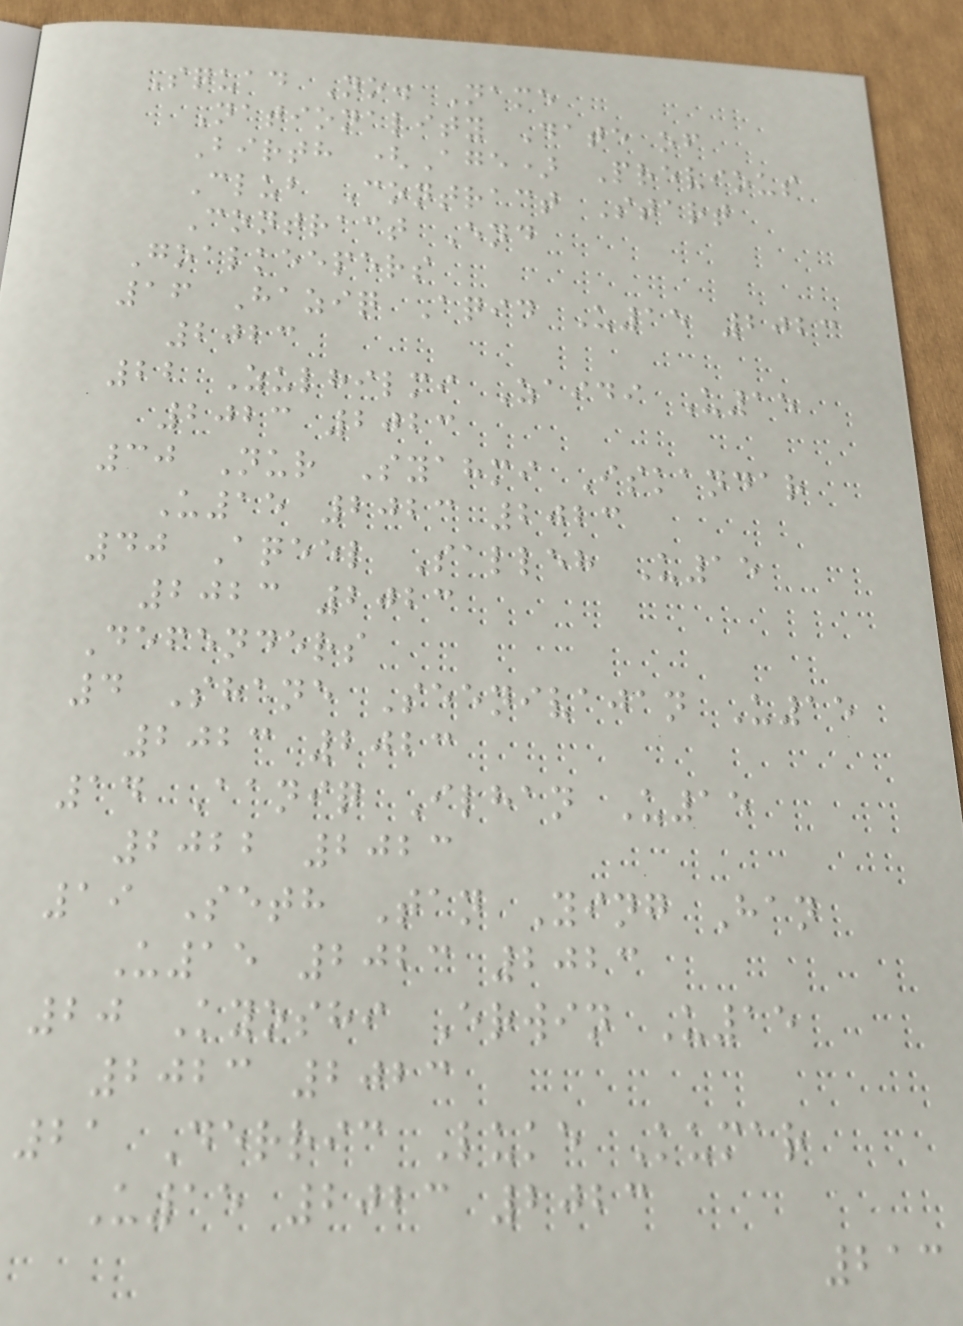Squad No. Name
Nationality Date of
Birth (Age) Previous
Club Contract Start
Contract End
Goalkeepers
16 Haziq Aqid U15 2023
2023
22 Zulhilmi Zaidi U15
2023 2023
30 Nur Syahmi Iskandar
U15 2023 2023
40 Aqeel Salleh U15
2023 2023
Defenders
4 Shane Seenivajan U15
2023 2023
14 Aaniq Ilhan U15
2022 2023
19 Seth Tan Ying Han
U15 2023 2023
20 Kyoshi Erwin U15
2023 2023
21 Derric Luke Kumar
U15 2023 2023
213
